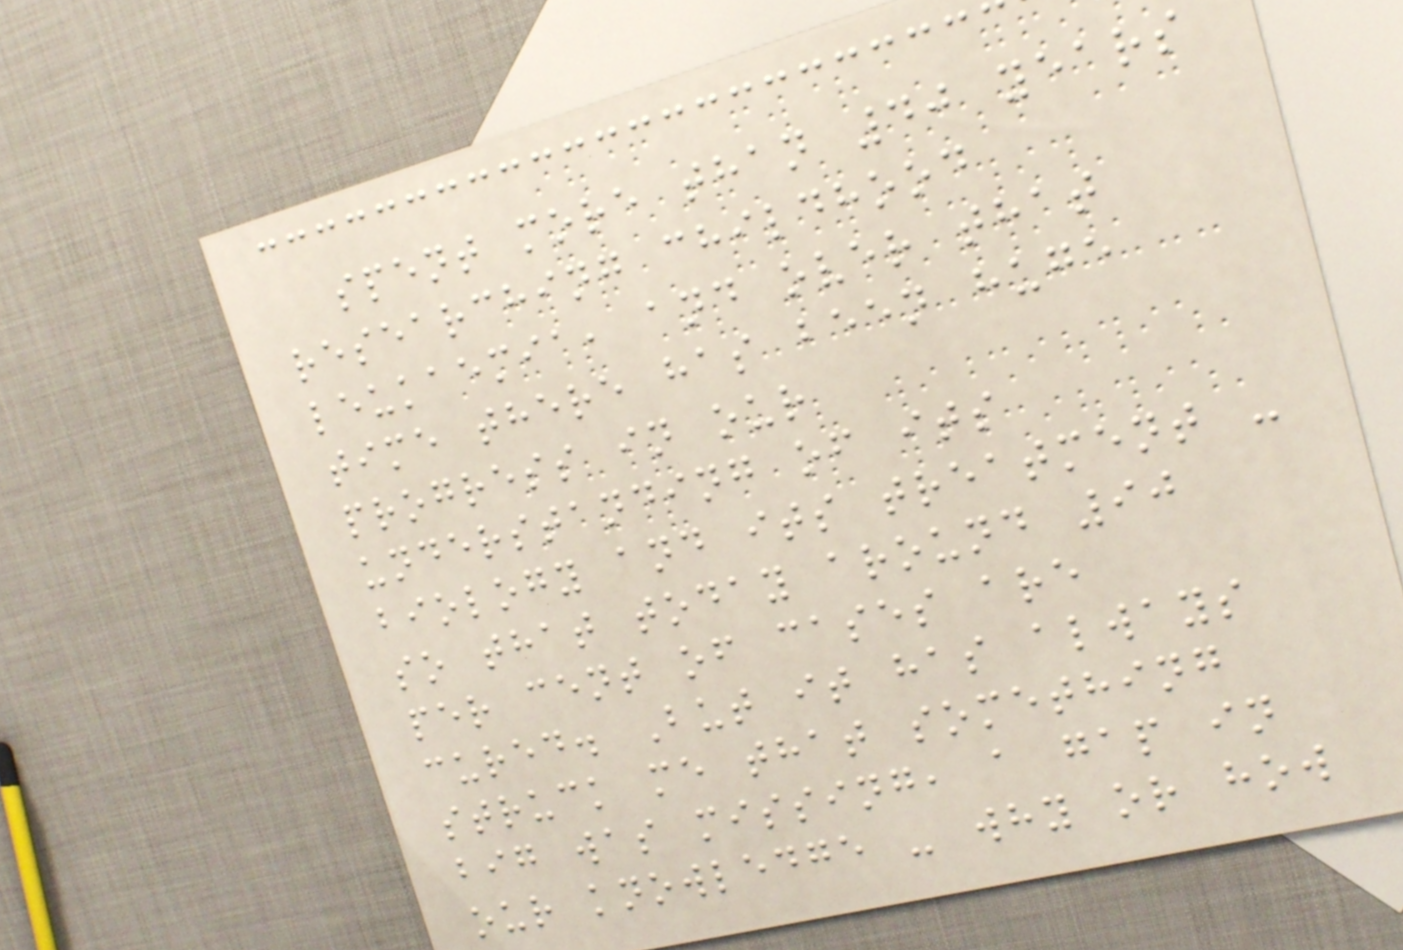spent more than 40 years
researching childhood
leukaemia, and over that
time there has been huge
progress in our
understanding of its
biology and its treatment -
so that today around 90
per cent of cases are
cured. But it has always
struck me that something
big was missing, a gap in
our knowledge - why or how
